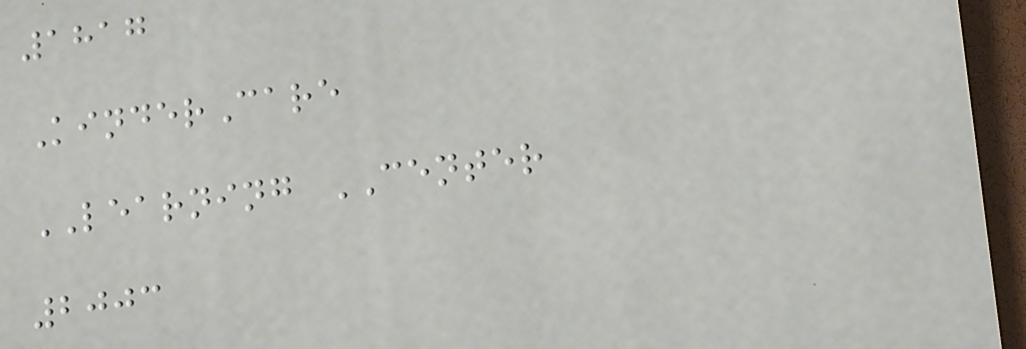1817
KinderCare
LEARNING CENTER
2003
